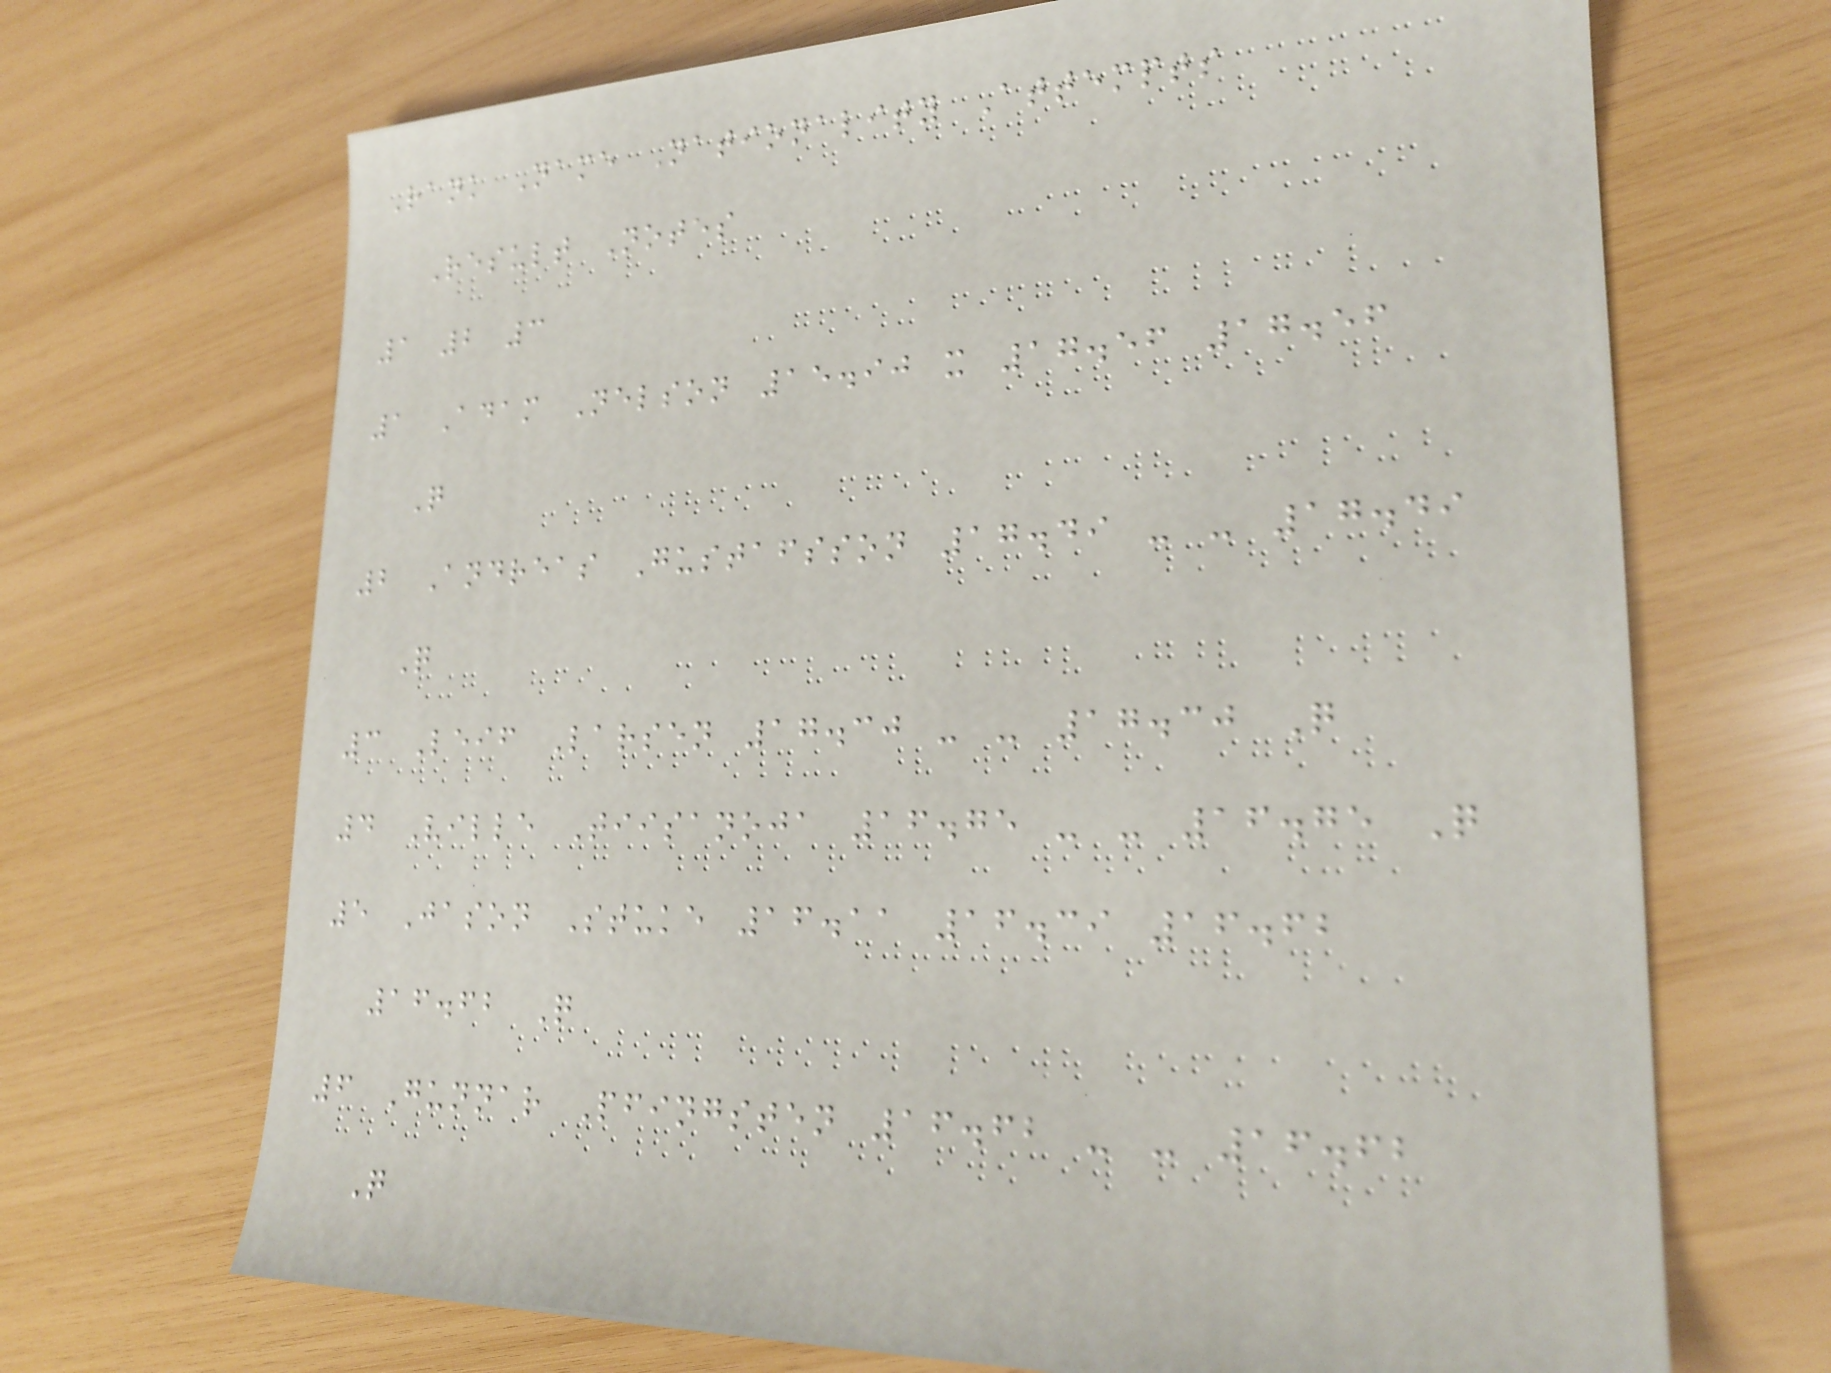Rank Name Nationality Attempts
Result Notes
1 2 3
1 Adam Nelson 15.90 x 17.56 17.56
Q
2 Andreas Gustafsson 17.49 - - 17.49
Q
3 Leif Larsen 17.30 - - 17.30 Q
4 Ville Tiisanoja 16.75 - - 16.75 Q
5 Jason Stuke 16.11 16.39 16.62
16.62 Q
6 Gunnar Pfingsten 16.62 - - 16.62
Q
